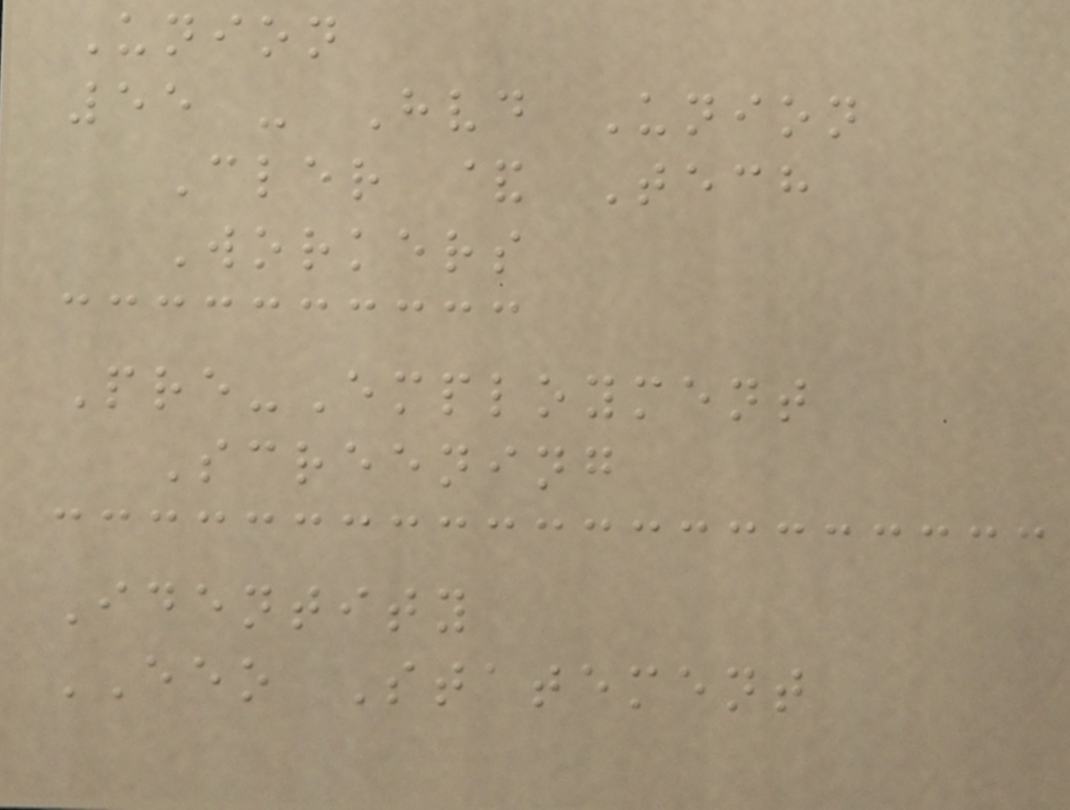Union
55 - Hvd Union
Cler & Tech
Workers
Pre-Employment
Screening
Identity
EEO Statement
